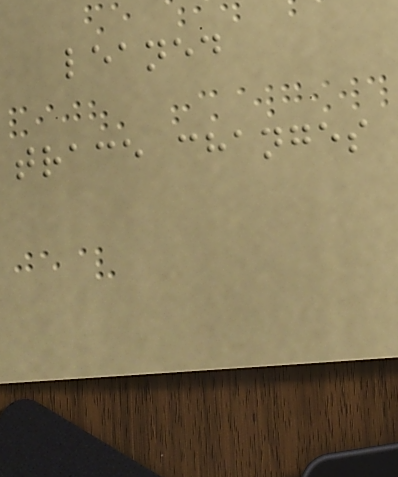leaned
trace changes
